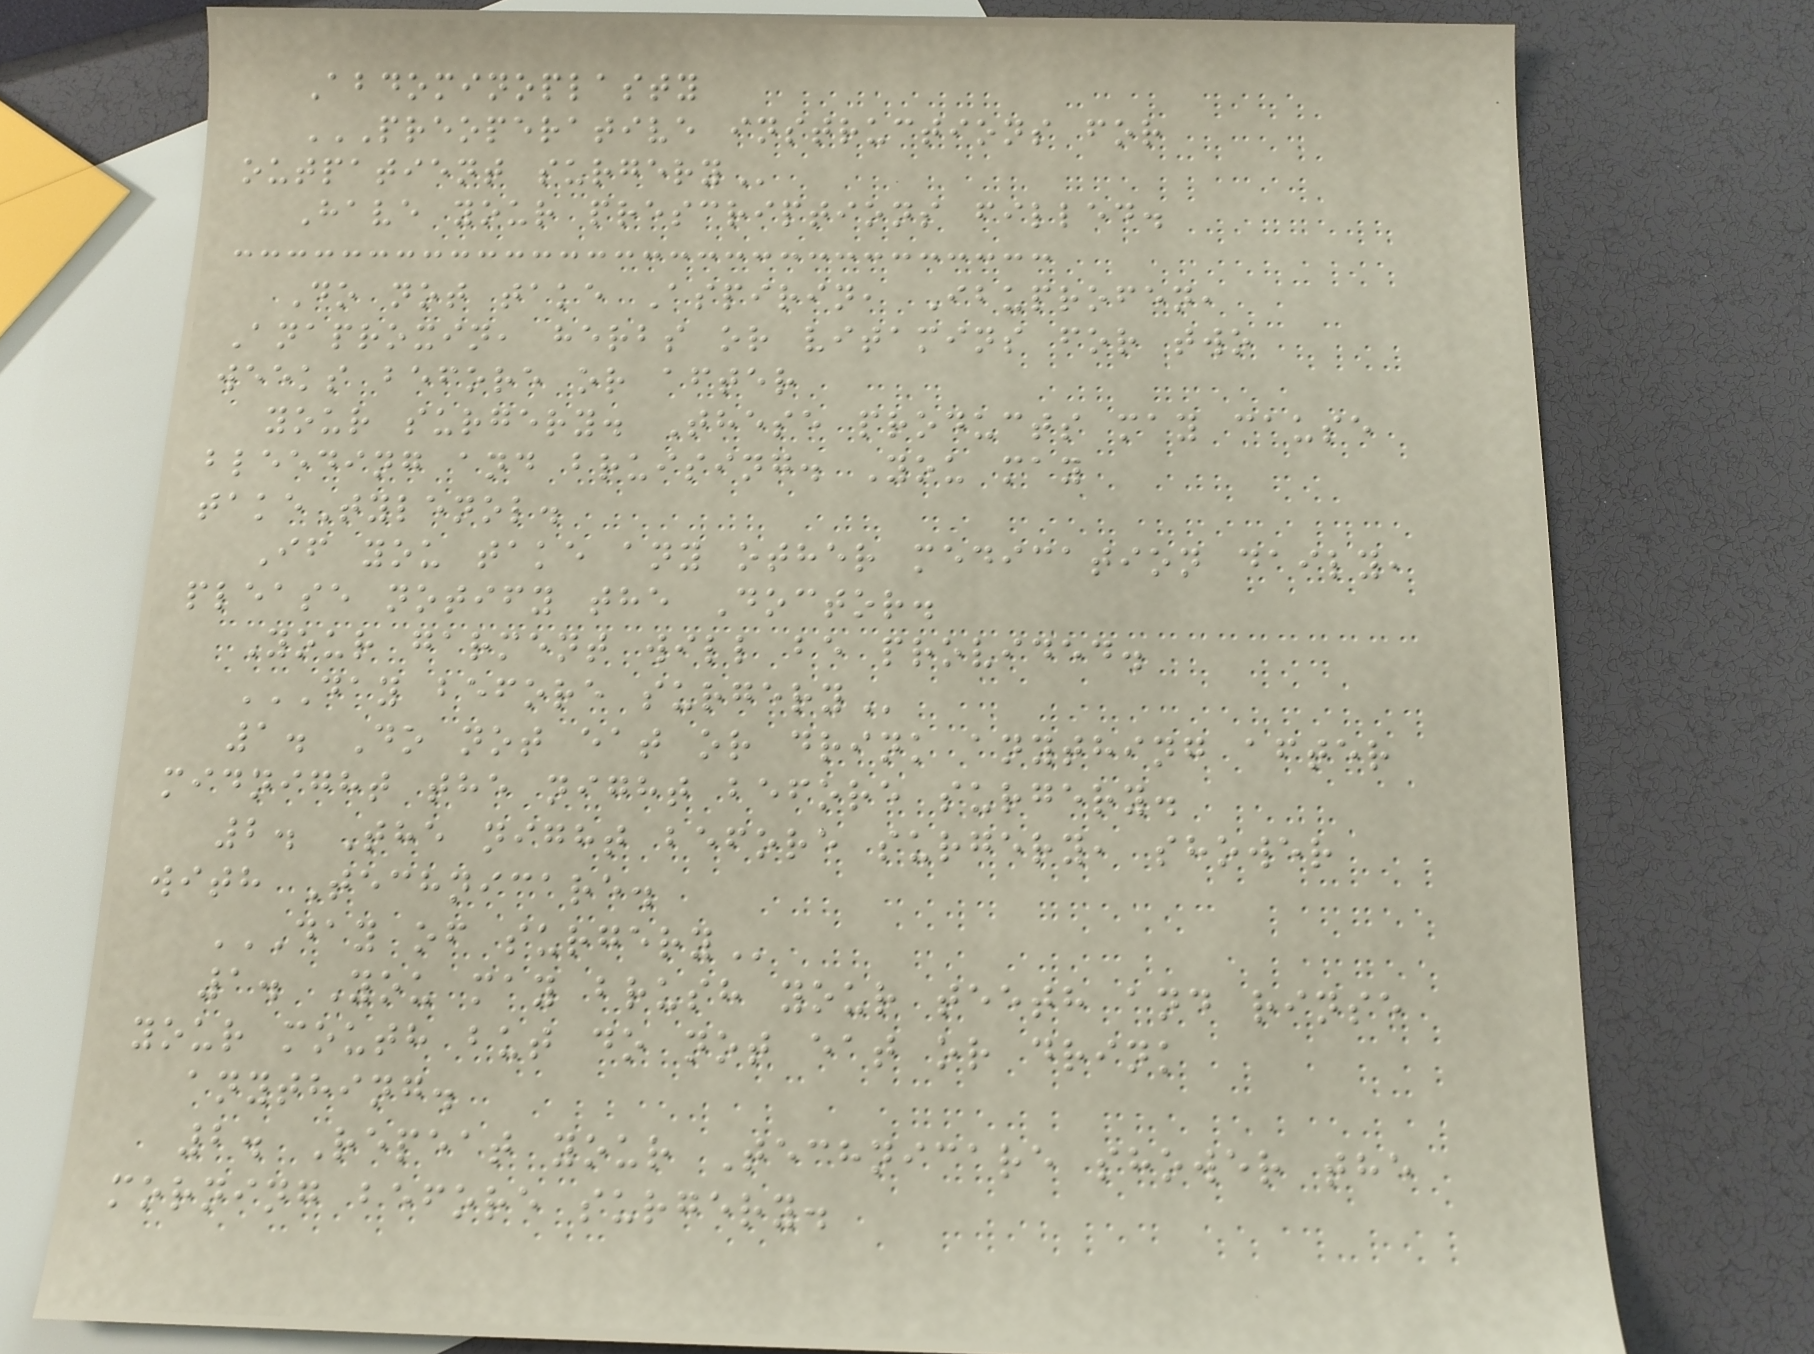Abdominoplasty
PREOPERATIVE INSTRUCTIONS FOR
OUTPATIENT SURGERY
Have your prescriptions filled.
Do not take Aspirin, Ibuprofen,
Anaproxin, herbs or vitamins for two
weeks before or after
your surgery. These products may cause
bleeding and bruising. You may
takeTylenol.
If you take any other medication daily,
please notify the Doctor.
Your garment will be provided.
DAY BEFORE SURGERY
1. Do not eat or drink anything after
midnight the night before surgery.
2. The night before surgery, shower
with Technicare.
DAY OF SURGERY
1. You may brush your teeth and rinse
your mouth but do not eat or drink
anything.
2. Repeat your Technicare shower the
morning before surgery.
